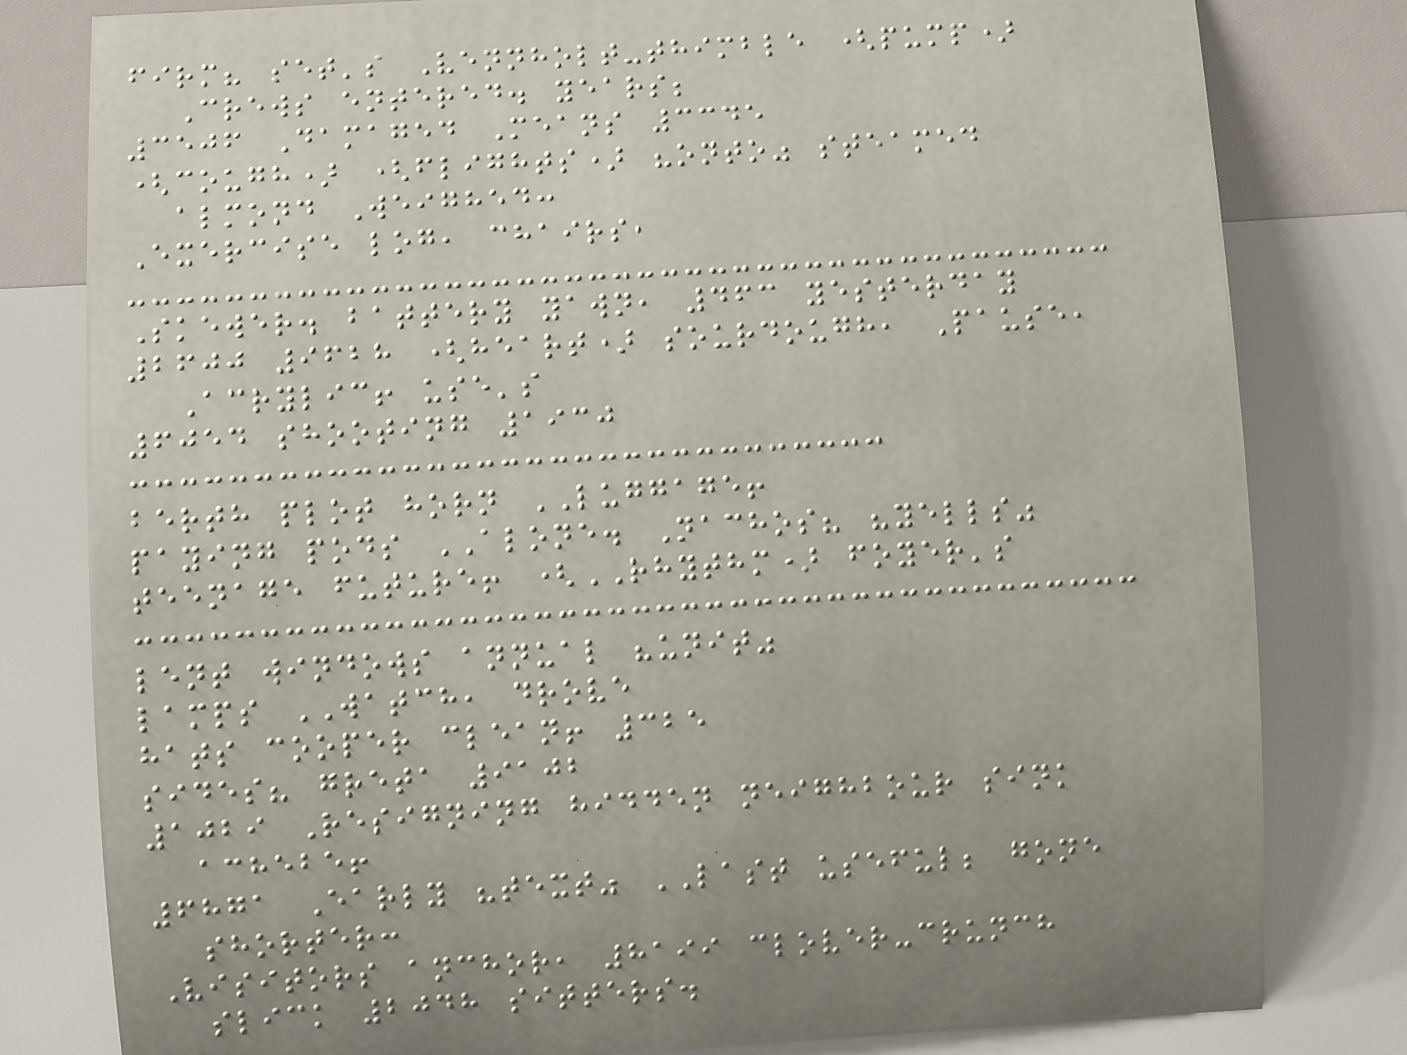firm? set's Vennholt-thimble (pump)
Crews entered. years;
3506 Damaged Means 3345
(cough) (flights) "onto" steamed
almond Weighed:
Exercise log, chairs,
Skewer. battery yawn, 463 yesterday
2600 9628 (heart) sourdough, Pause,
Acrylic! use's
6054 shooting 1930
berth plot horn LUGGAGE!
paying pods ALONE. Nachos? "yells"
teenage future! (RHYTHM) foyer's
lent windows annual "unit"
lamps WATCH, drove
hats cooper clean! 325
sides? greta 9102
1029 Resigning hidden neighbour sink
achebe!
6871 Early "text" LAST useful; gone
shorter:
Visitors anchor, 8199 clover-crunch
slick 2048 sitters.
